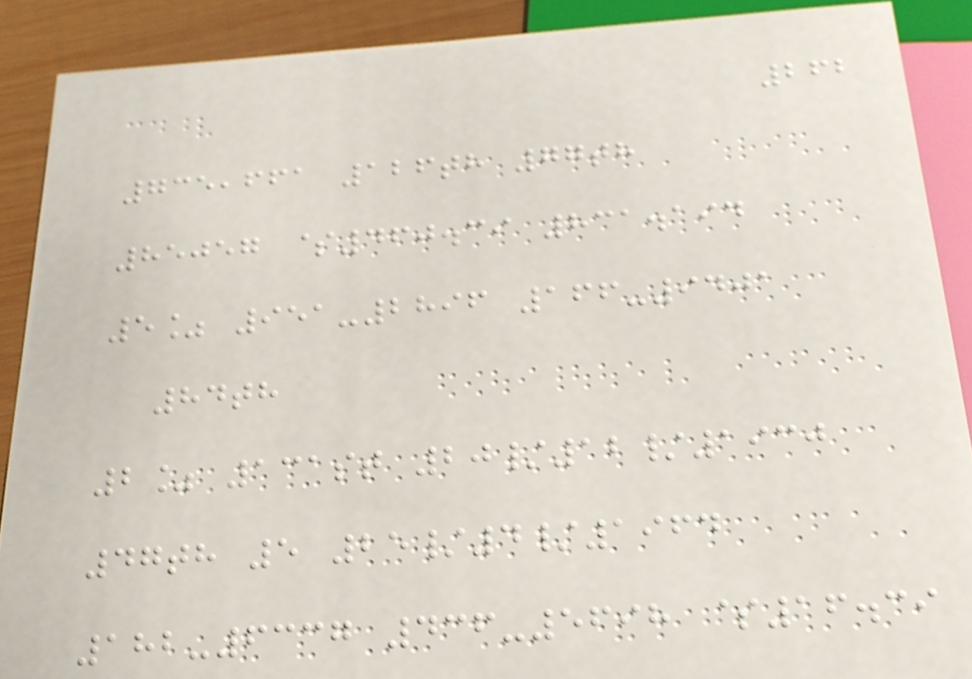262
735,661 126th 77th
85057 $460.39 831.194
5% 951-2896 166-9401
84th
2% 131st 20/12/1930
47th 5 25/4/1964
182-6337 436-5698 $16.39
